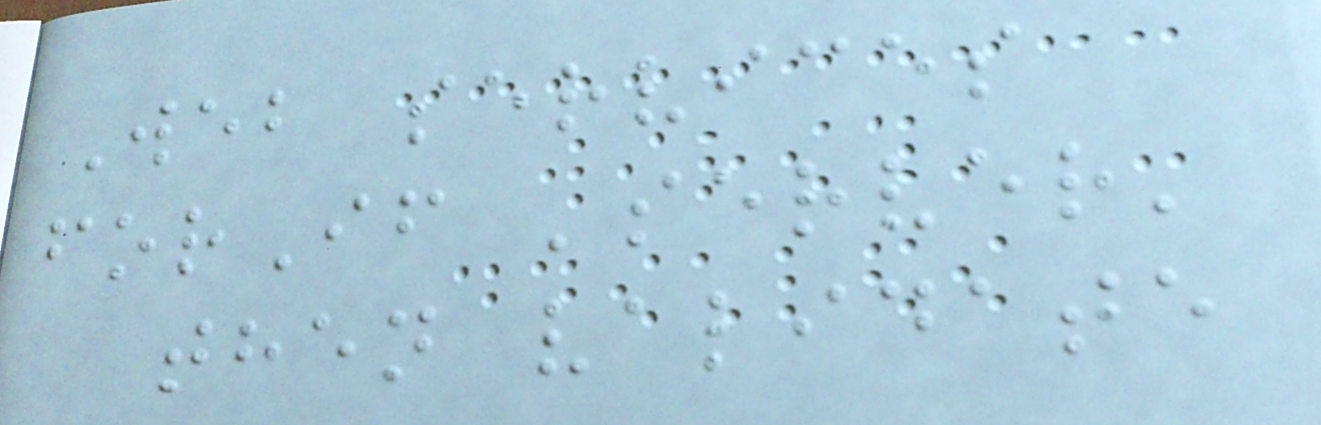Web services
forIf 'server'
then validate
